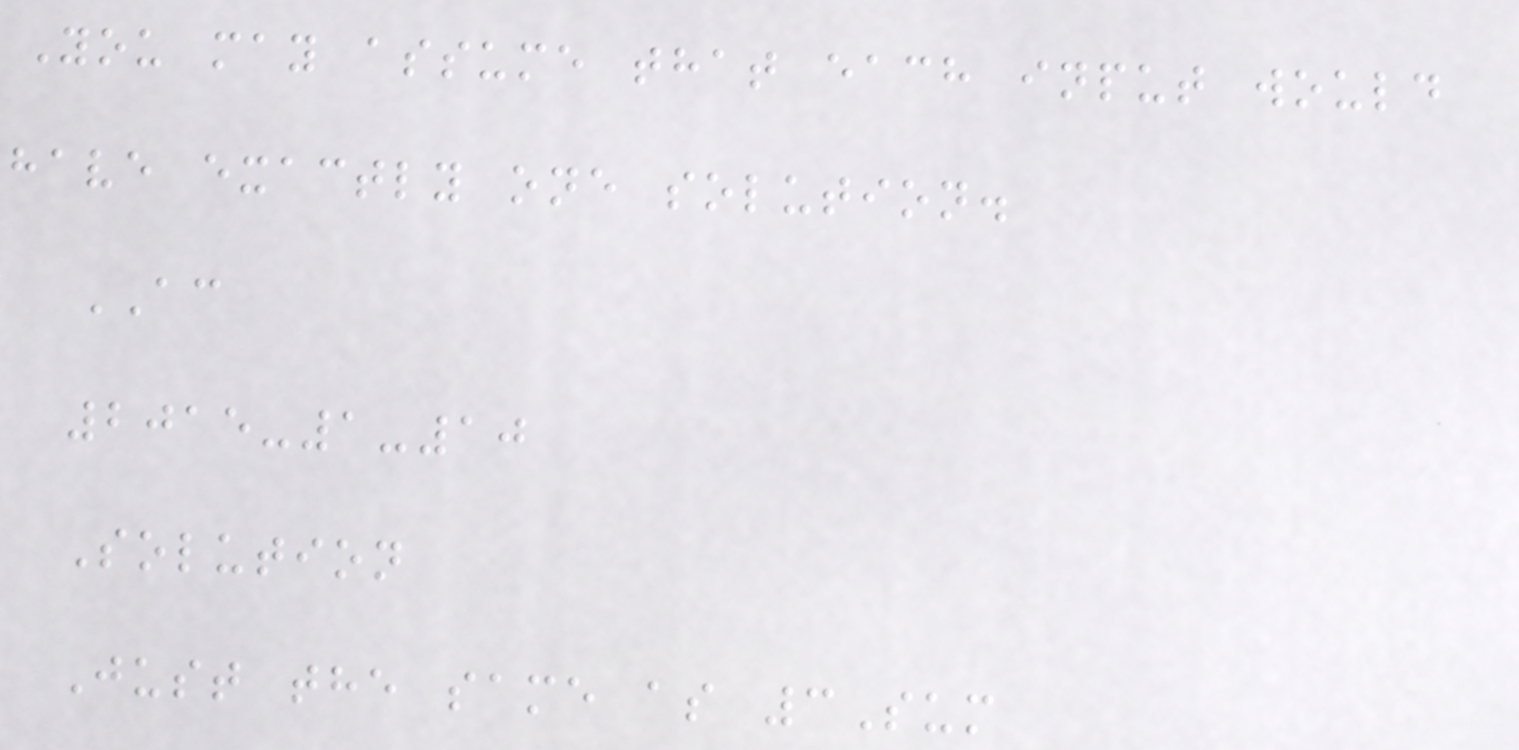You may assume that each input would
have exactly one solution.
AC
2015-1-10
Solution
Just the same as 3Sum
